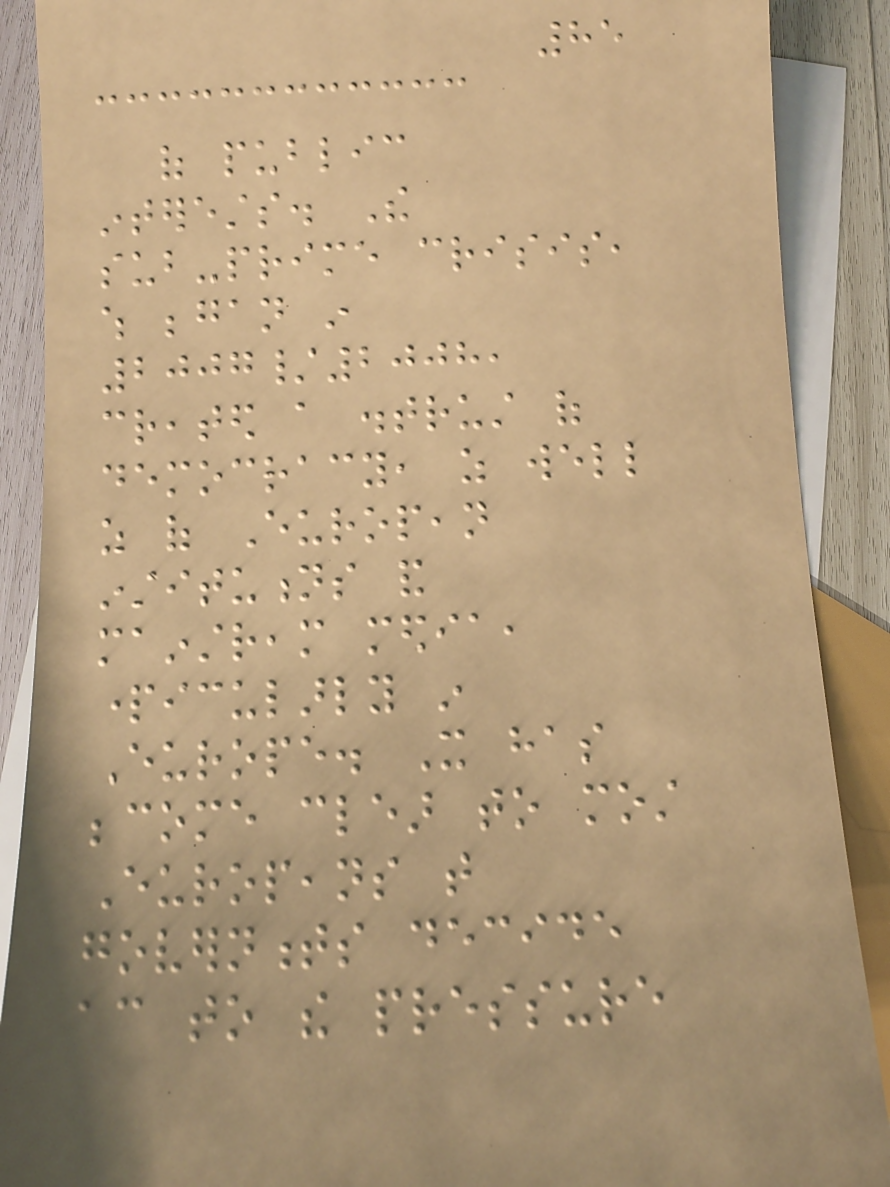85
of public
interests. The
sub-prime crisis,
which began in
2007/2008,
created a distrust of
democracy, as well
as of European
institutions and
mainstream media,
particularly in
Europe. It has
become clear to most
Europeans that
governments decide
according to the pressure
